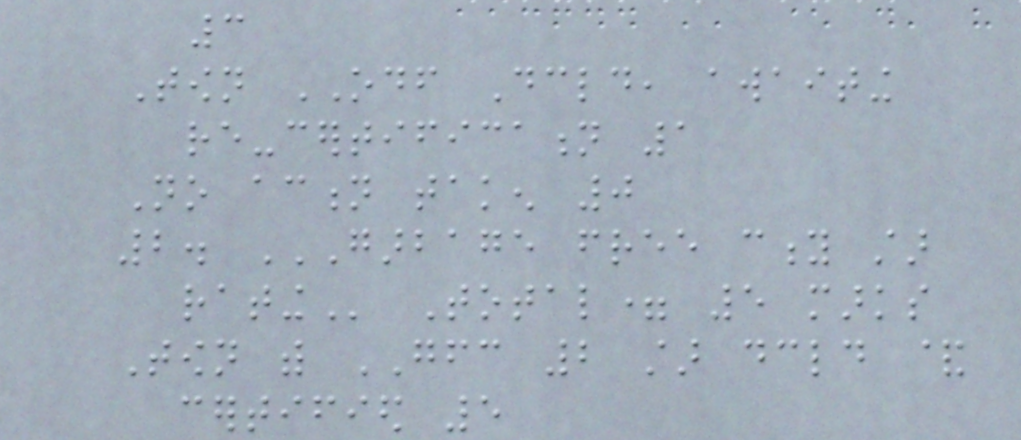3
Town ODF Declared, awaiting
re-certification 1
No action taken 0
2. GARBAGE FREE CITY STAR
RATING Total= 5 marks
Town with GFC 2 star declared &
certified 5
